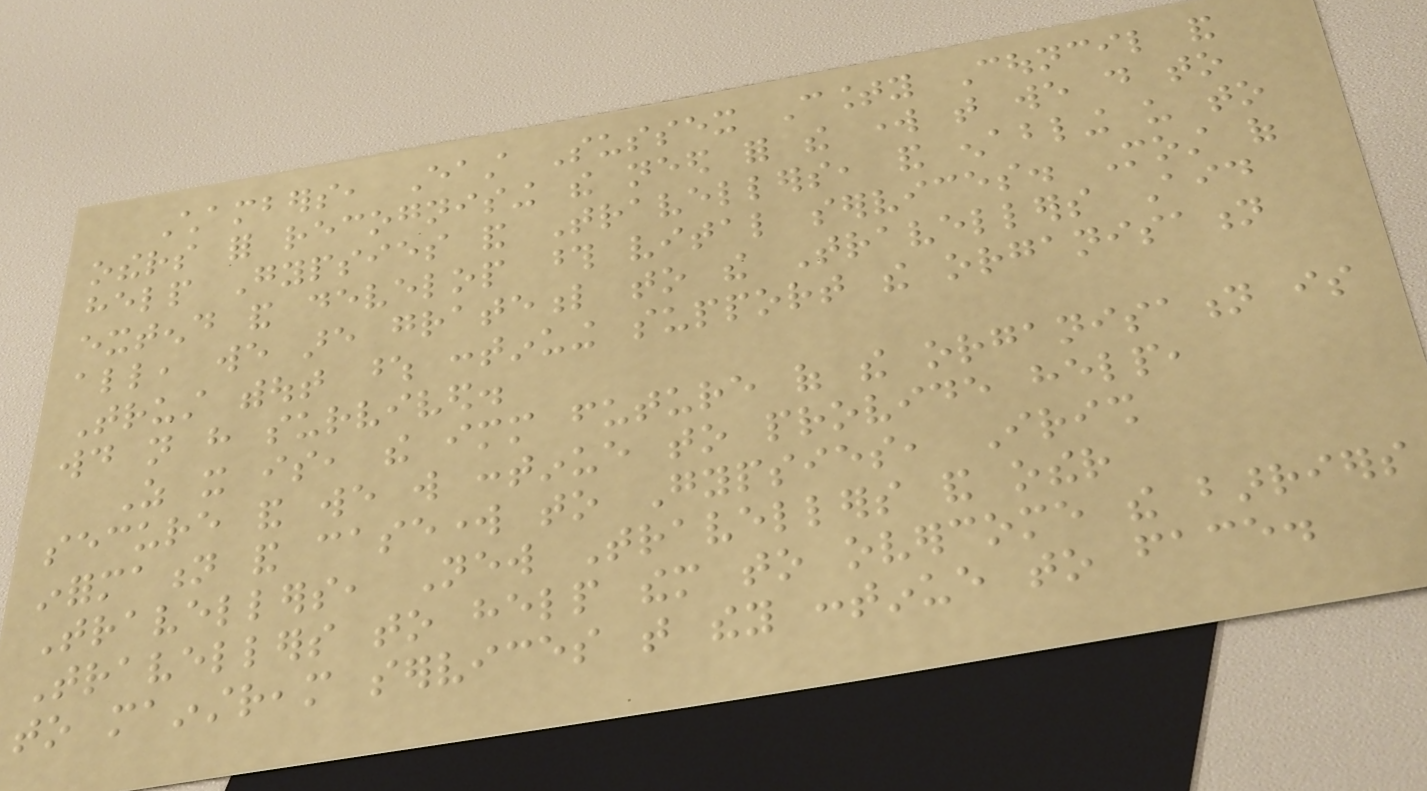Chambers, East Sussex County Council and
others for recognising the need for the work that we do to
help Gypsies and Travellers, and enabling us to
extend and develop those vital services. Most of
all, we are grateful to the Travellers Aid
Trust without whose continuing support the organisation
would not have survived.
As it is, the immediate future of the organisation is
secure and we will continue to provide help,
information and casework to Gypsies, Irish
Travellers, New Travellers and other
Travellers to help them to overcome the barriers
to mainstream services that they continue to face.
